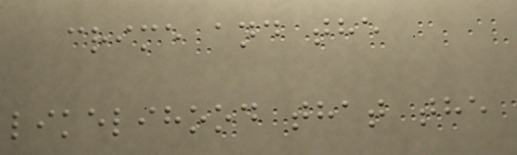crime and the
likelihood that the
